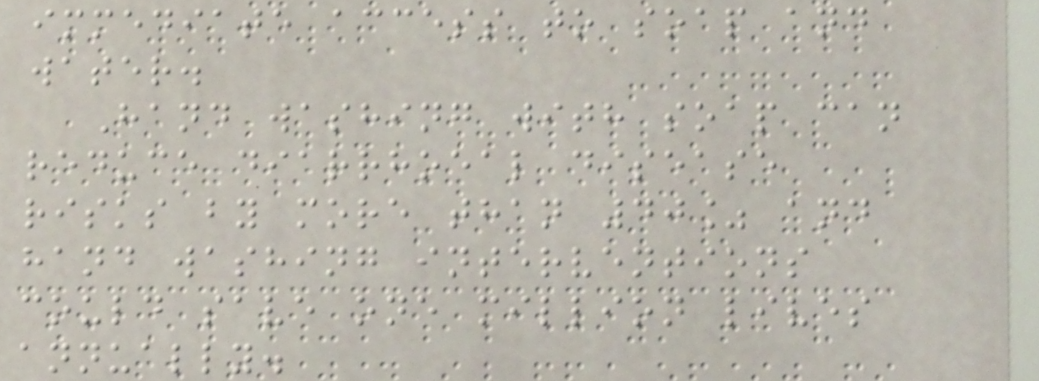immediate access to soap and
water.
Hand washing with soap can
reduce diarrhoeal disease
risks by more than 40% and
hand washing interventions
could save one million lives
annually.
